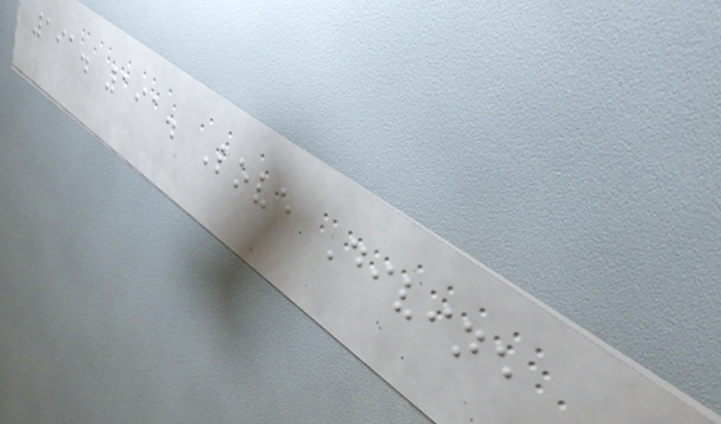191. 191. Love Divine
